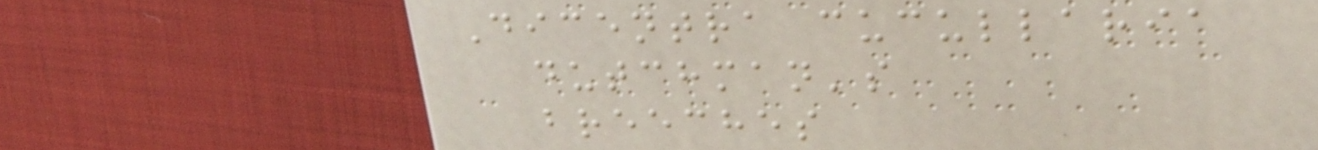Dicentra cucullaria
dutchman's
breeches
